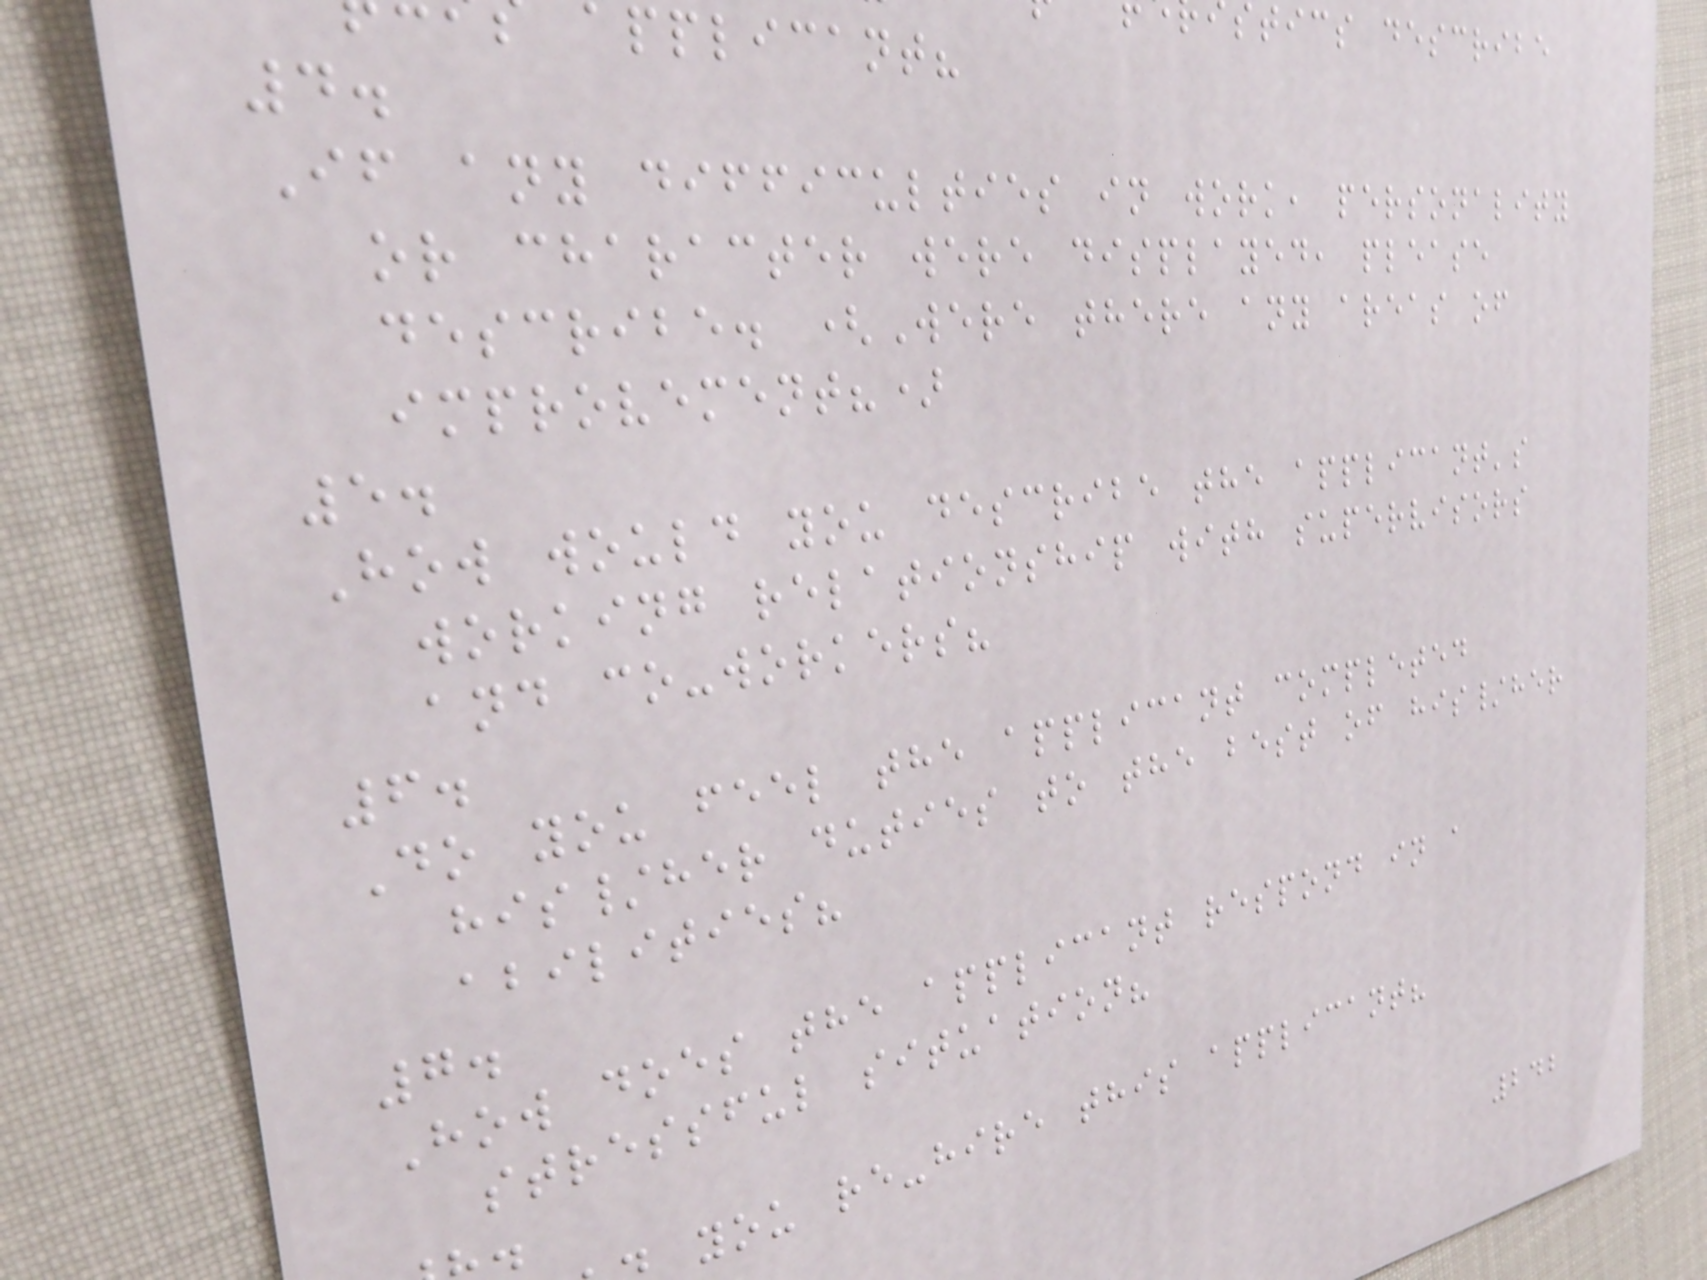stics describe
applicant?
4.
If any difficulties in work, personality
or character were displayed, please
describe. (Were there any areas of
improvement?)
5.
How would you describe the applicant's
working relationship with supervisors
and co-workers?
6.
Do you feel the applicant completed
his/her duties to the best of his/her
abilities?
7.
How does the applicant respond in a
stressful situation?
you re-hire this applicant?
242
